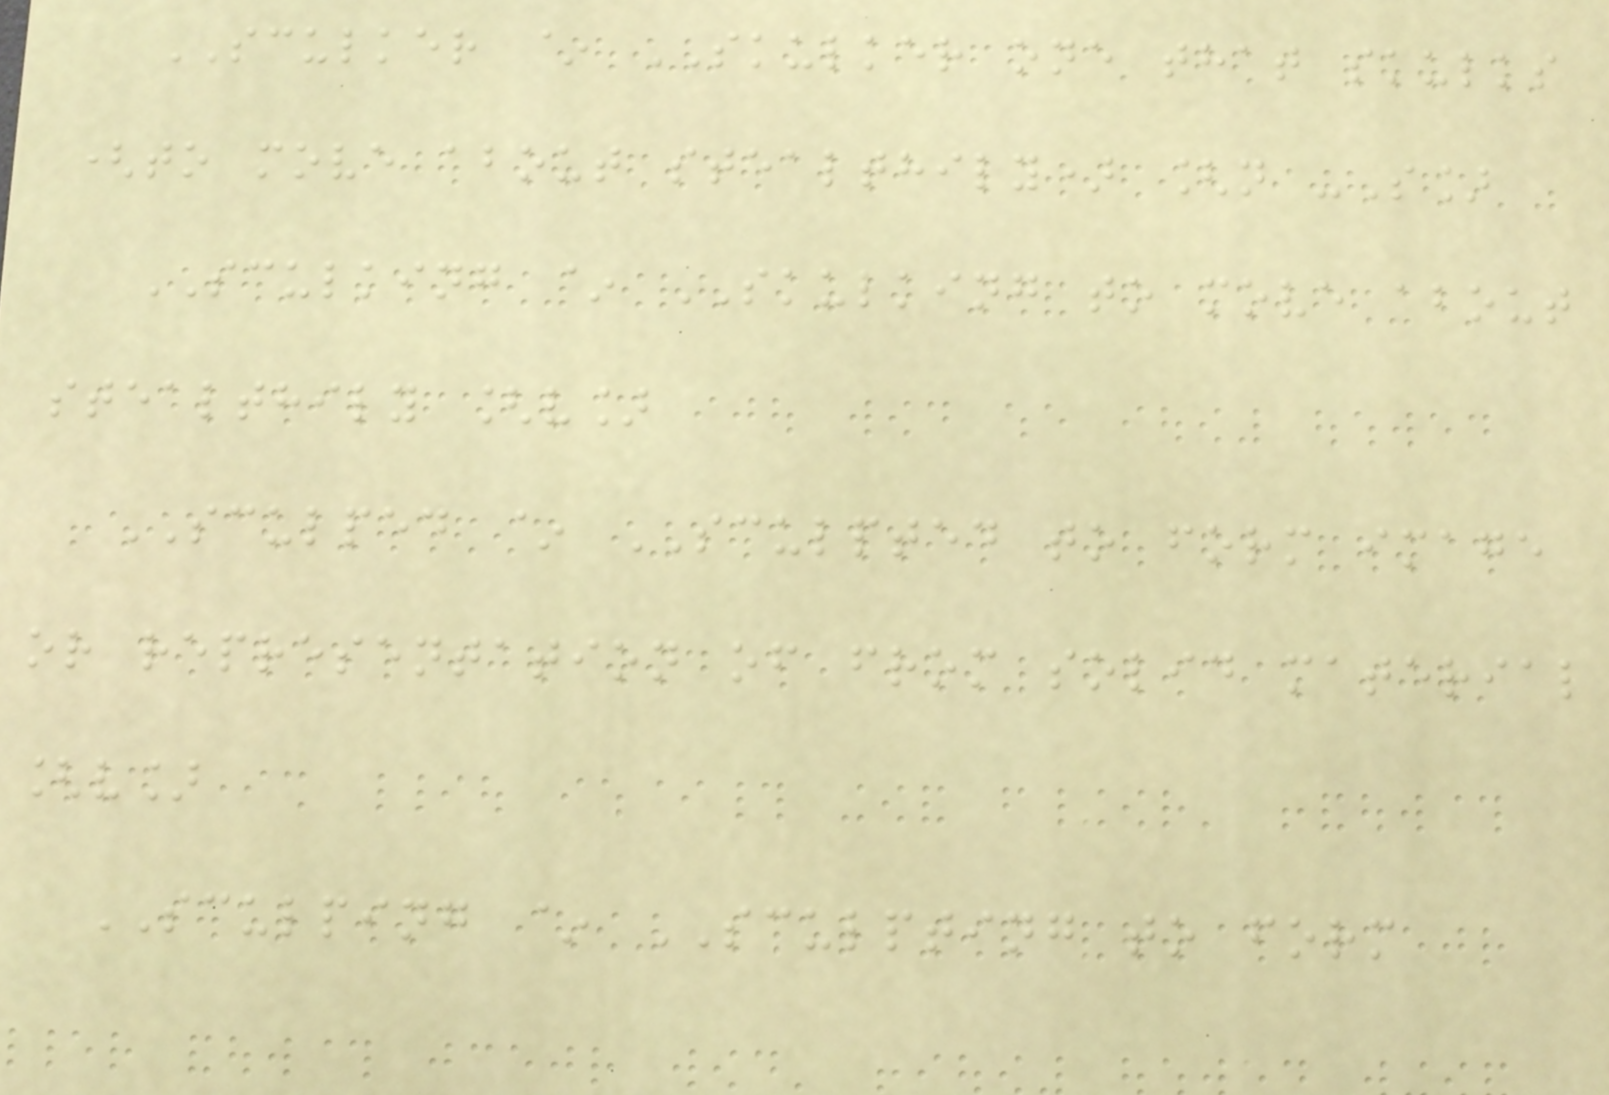SCULKER ~ SKULKER one that skulks
(to move about stealthily) [n -S]
SCULKING ~ SKULKING to move about
stealthily [v]
SCULPED ~ SCULPTED to form image
or representation of from solid material
[v]
SCULPING ~ SCULPTING to form
